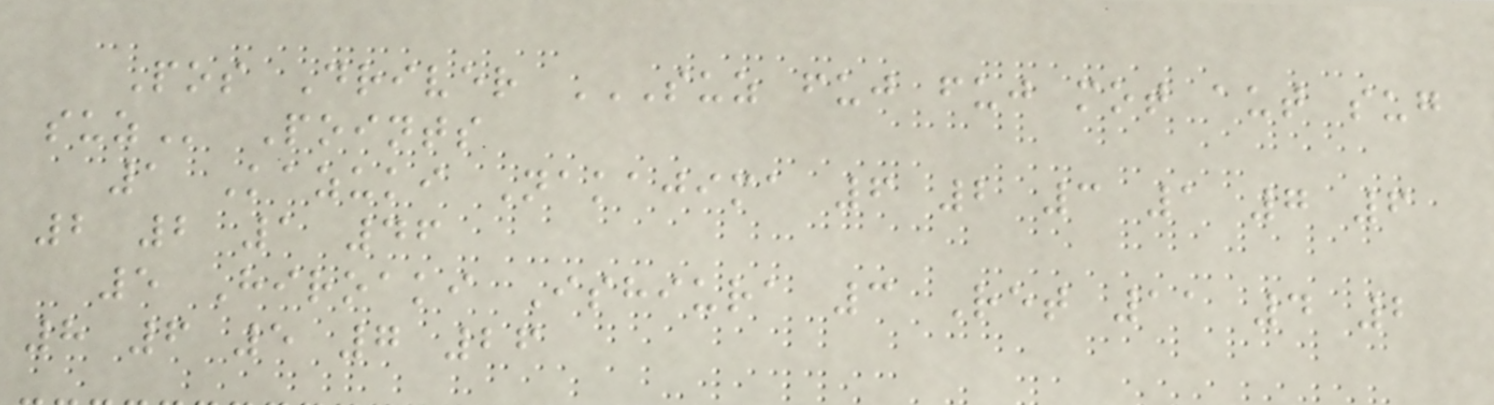Pos Driver SUZ FUJ FUJ MOT AUT SUG
SUZ Points
1 Kazuki Nakajima 6 2 3 1 7 6
2 2 1 46
5 Hiroaki Ishiura 3 Ret 11 4 2
8 6 5 7 26
